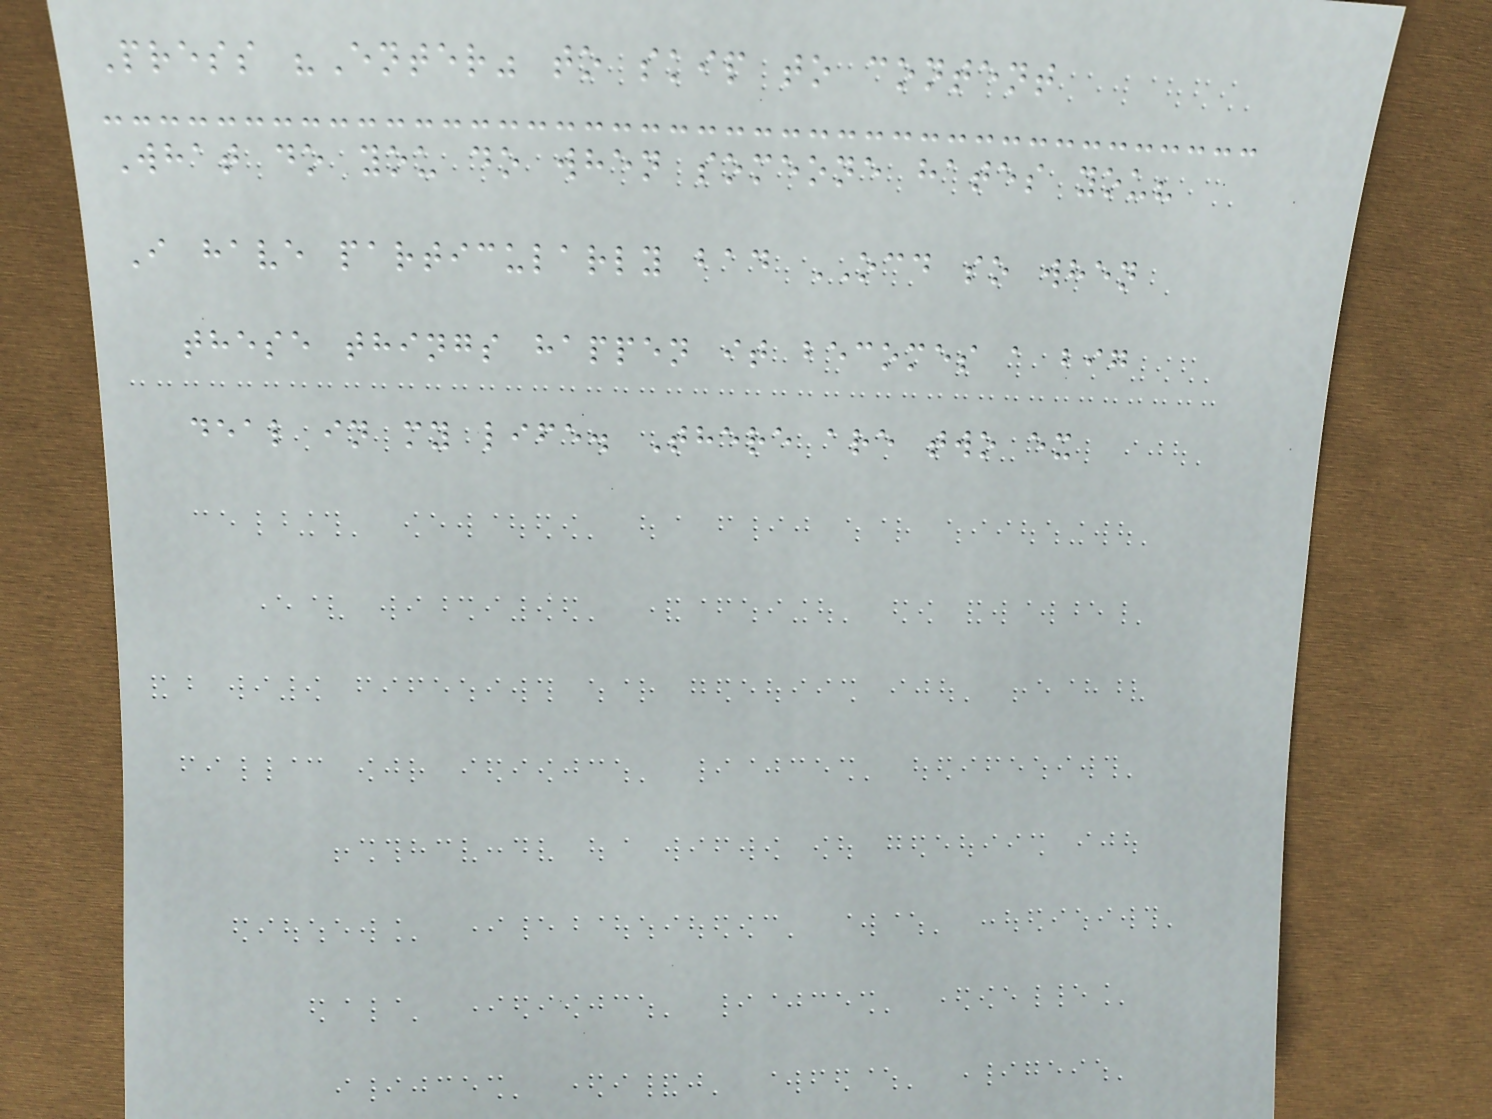Press "Enter" to skip to content
What do you do when someone hates you?
I have particularly bad OCD so when
these things happen it becomes a big
deal in my life. There are two ex
